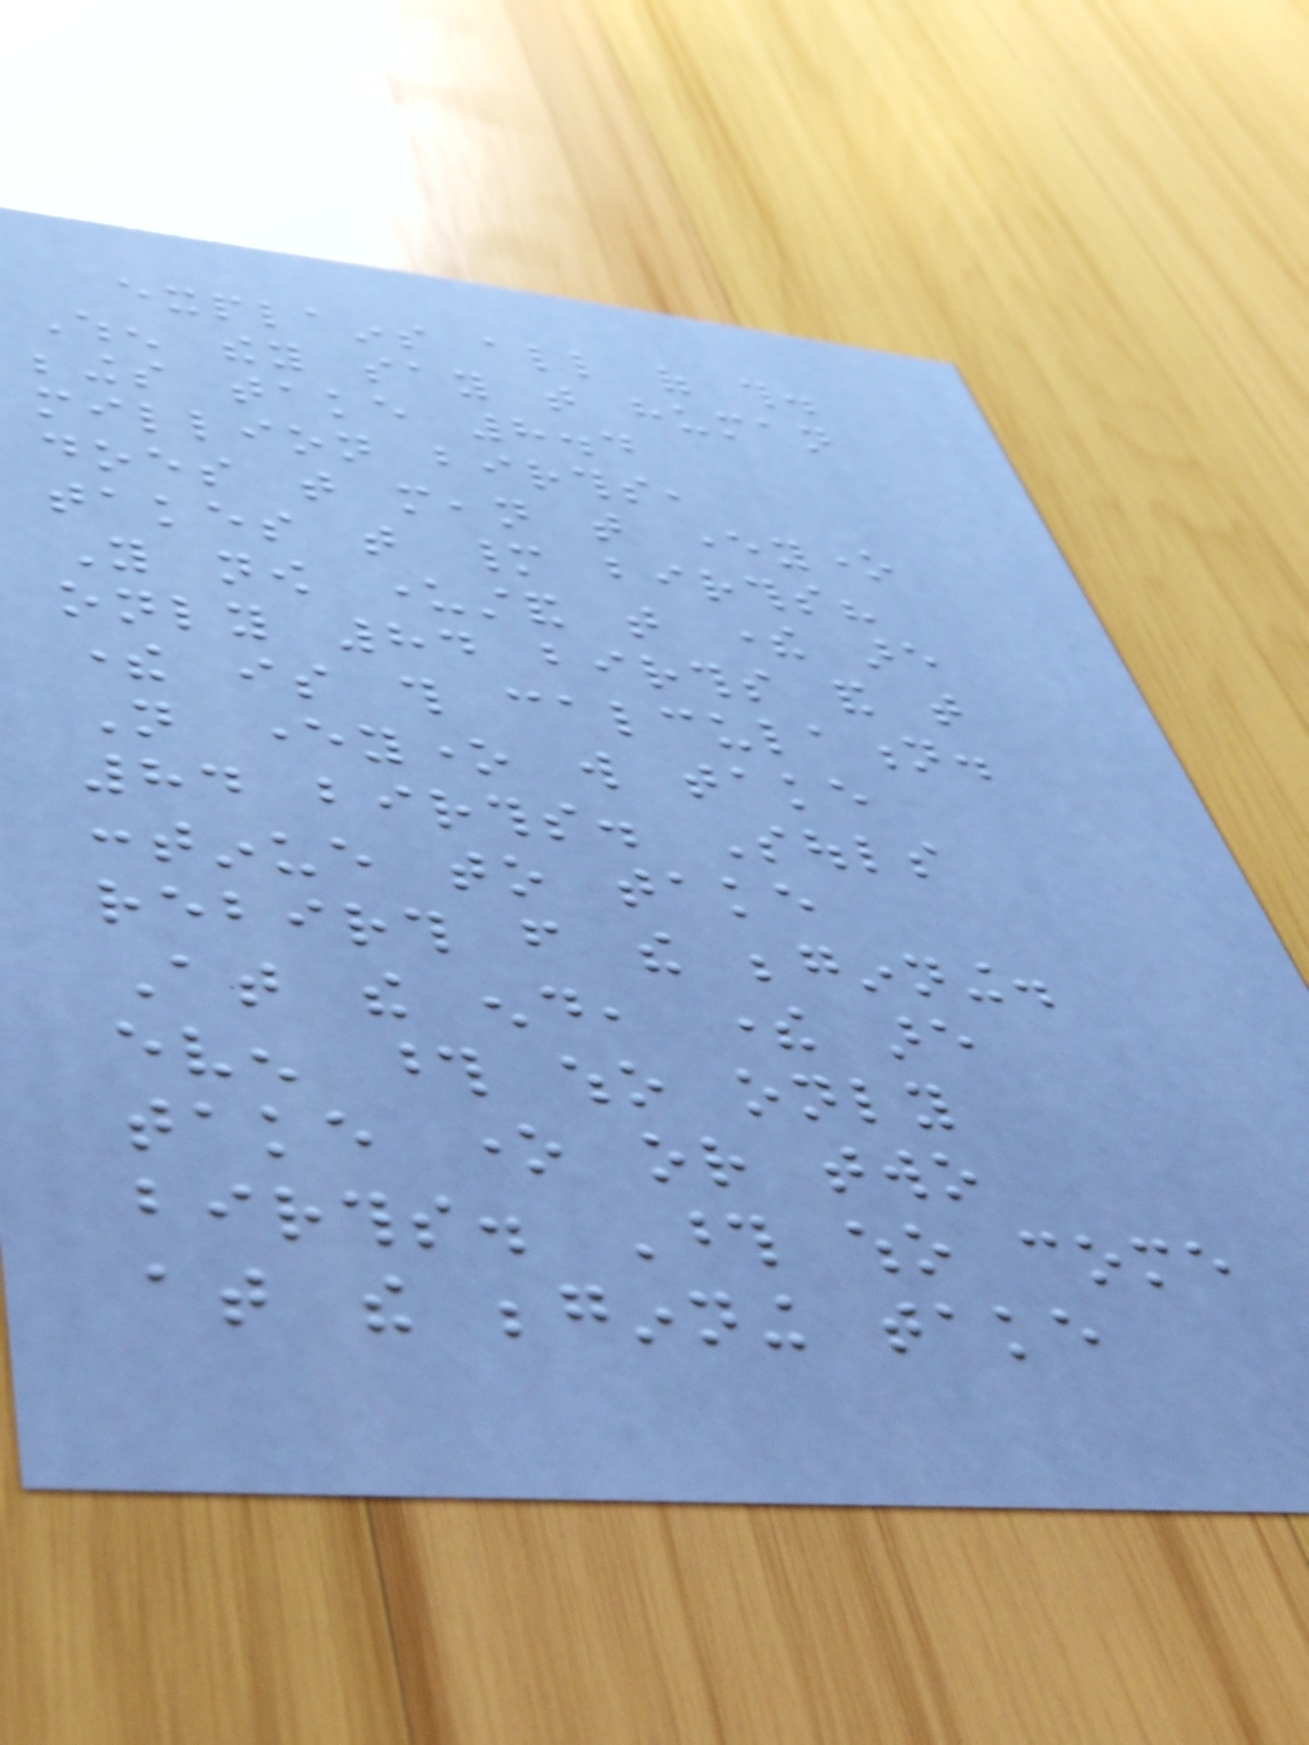explains all of this.
When they say that human
beings take 8.4
million births,
does that mean that everyone
takes that many births?
You now understand that there are
only 84 births and that
there is this calculation.
Not everyone will take
84 births. Souls
continue to take
rebirth from the beginning.
At the end, there are
even those who only
take one or two
births. Those who come
at the beginning take
